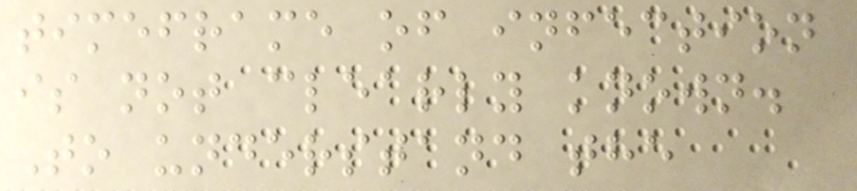timeframe of infection
is not clearly known.
To understand the
